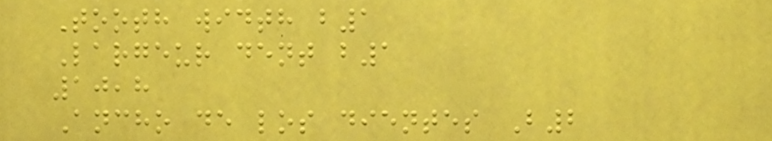Tooth width b1
Largeur dent b1
10,8
Ancho de los dientes B2
